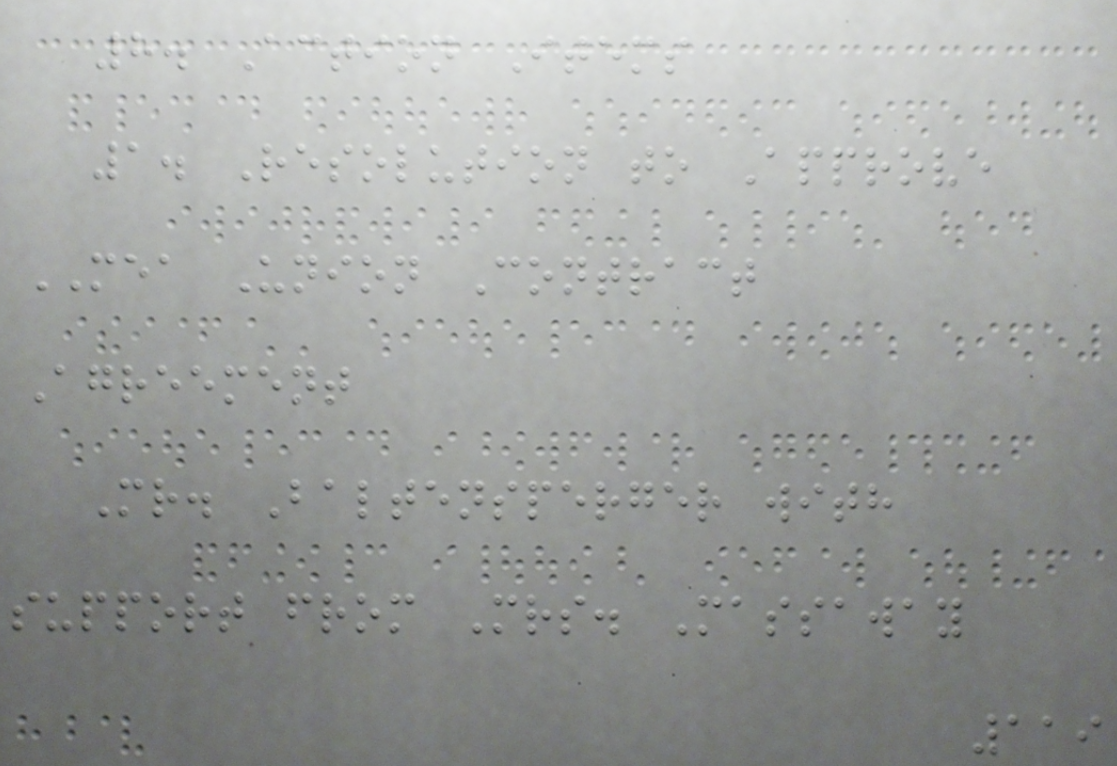8. Action Items
1. Resolution to Approve
MEA Union Contract
Agreement
Mr. Baltensperger with
support from Mrs. Massaway
119
